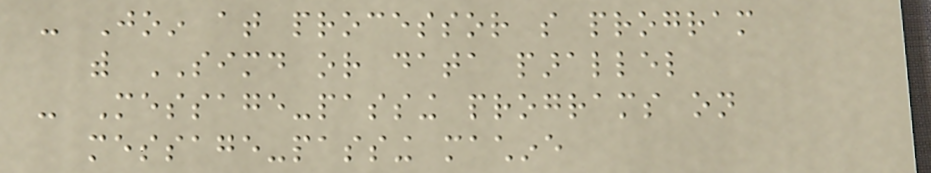- Join at processor so program
with SIMD or data parallel
- Message-passing programs on
message-passing machine
